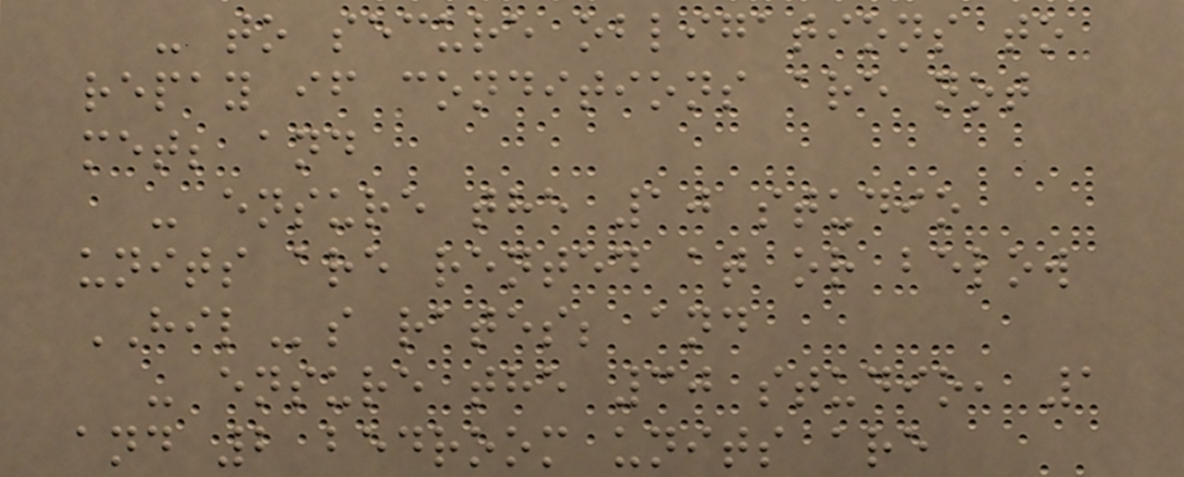- to secure obligations to
repay if conditions are not
met; and
- ensure the 10 studio
units are rented at or below
HILs rates; and
- ensure the 30 studio, 1
and 2 bedroom units are
